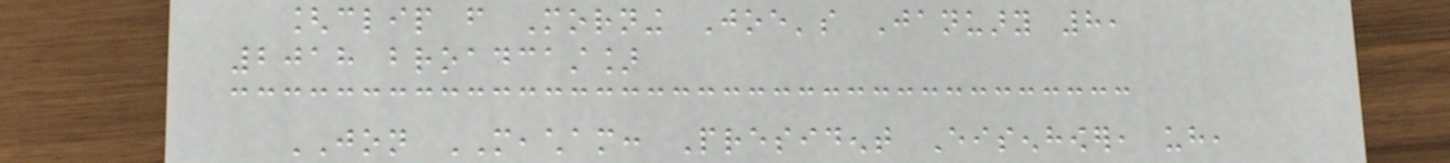[clip from Morning Joe's January 8,
2018 broadcast]
JON MEACHAM: President Eisenhower, uh,
